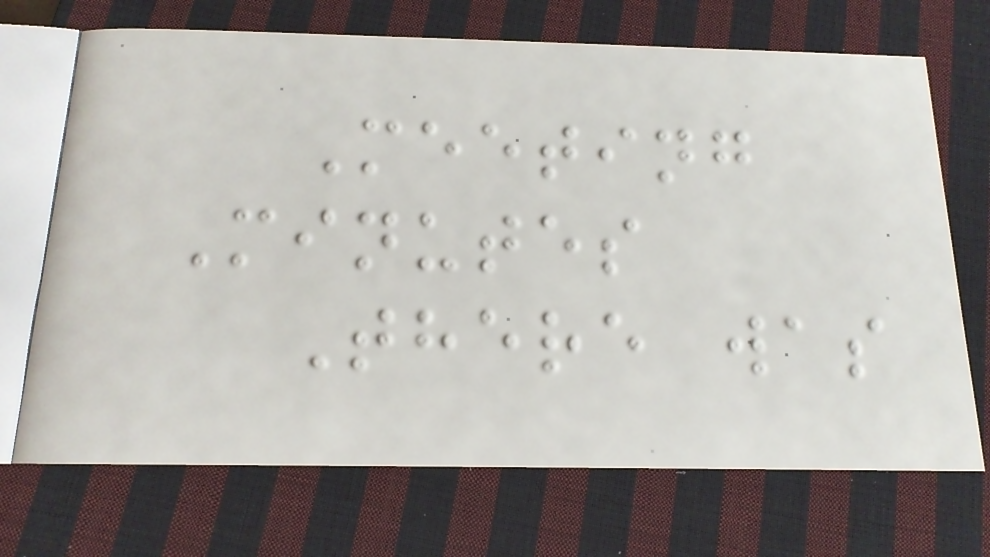Meeting
Minutes
There was
